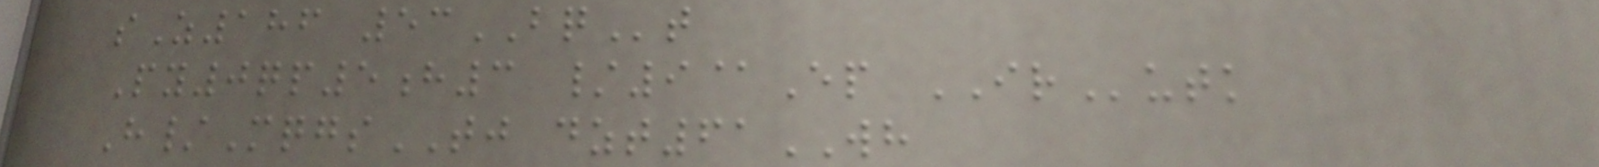sZ186 53BQt
Py0qp5h3 /9@Ep IRutk
H/MqgsTJ dzt61WH
